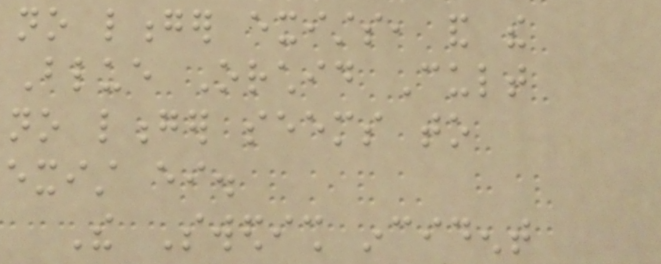no longer exists, and the
Blue Orchid Cult
no longer seems to
exist either.
The Swedish incident
